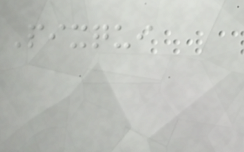Pixqui
